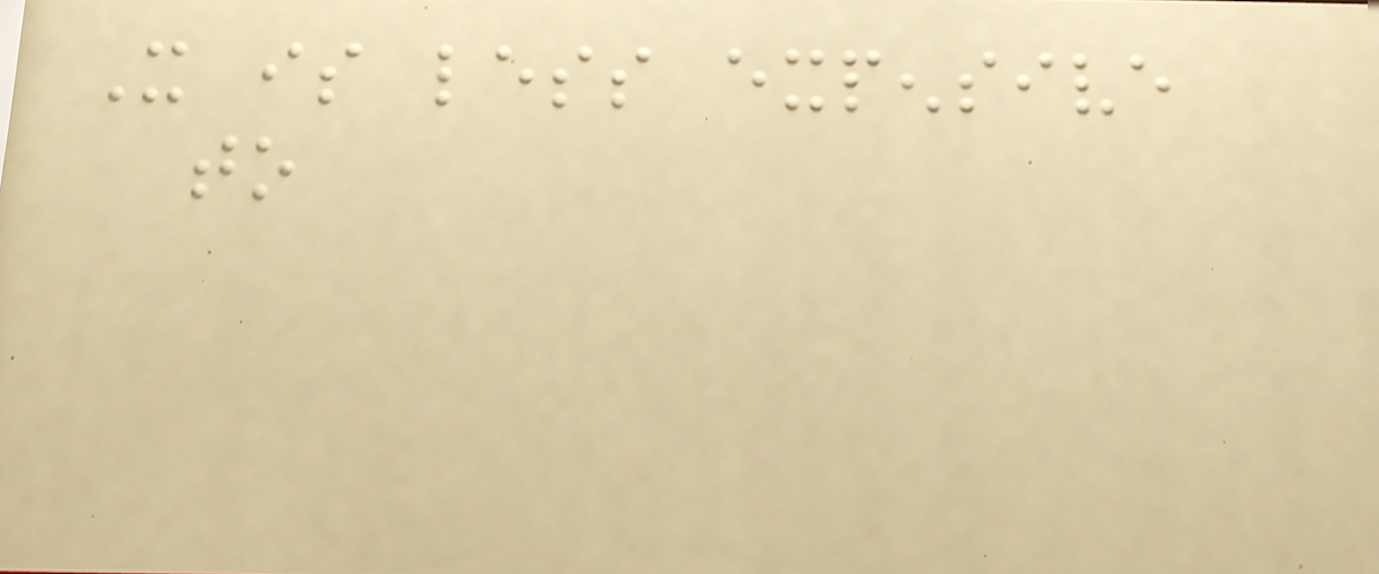It is less expensive
to
